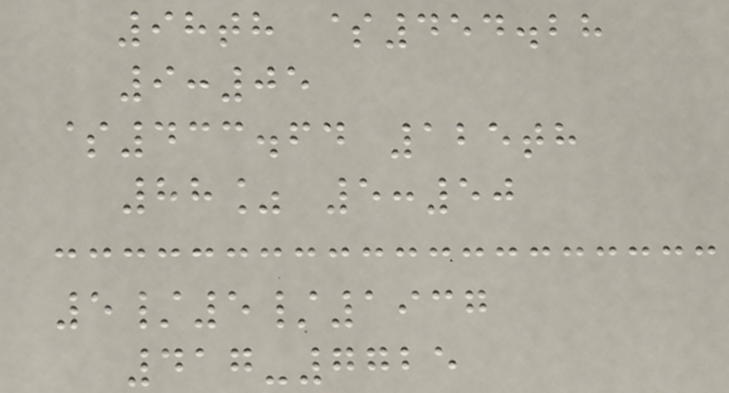98th $454.28
9:05
$433.64 125th
88% 5:50
5/5/1937
417-7725
